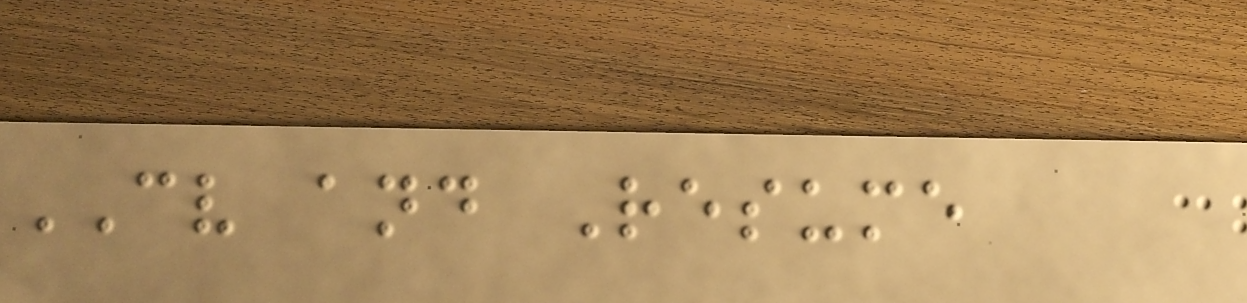CV and Resume
